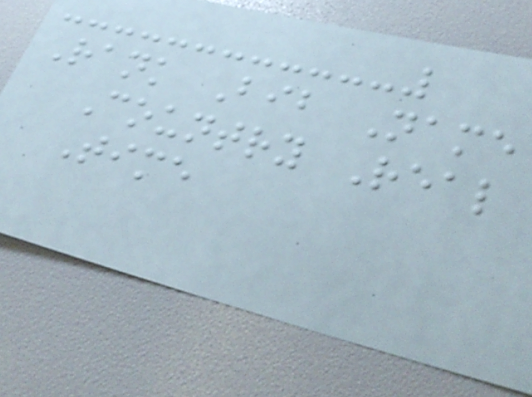Rank Bib Name
Country Real
Time
